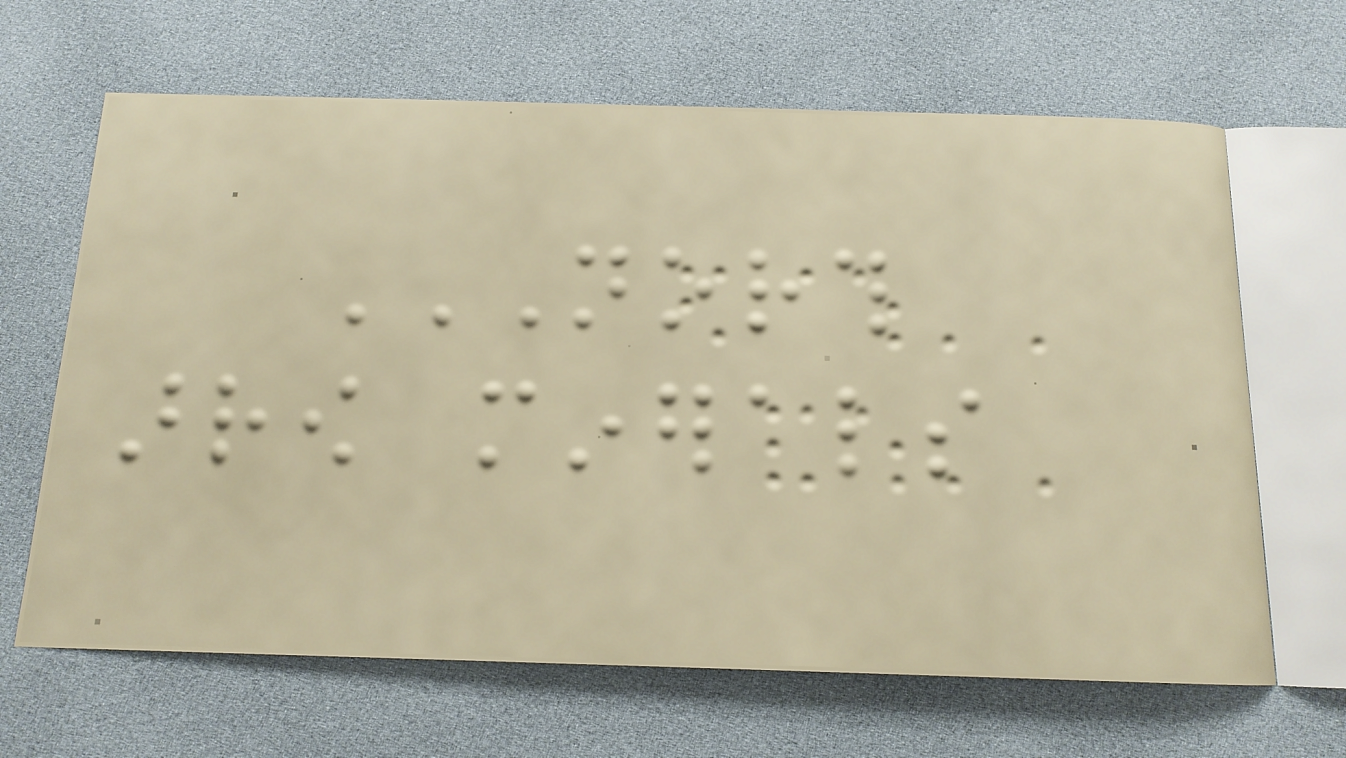NORTH
ARROW MINERALS
